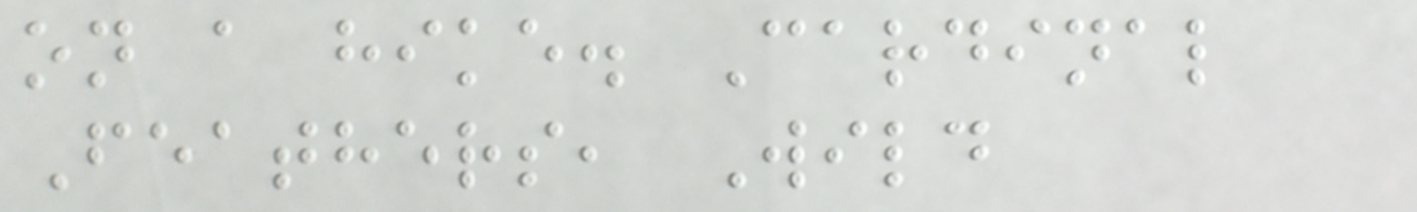on a hike. Cardinal
Feathers, Wild
